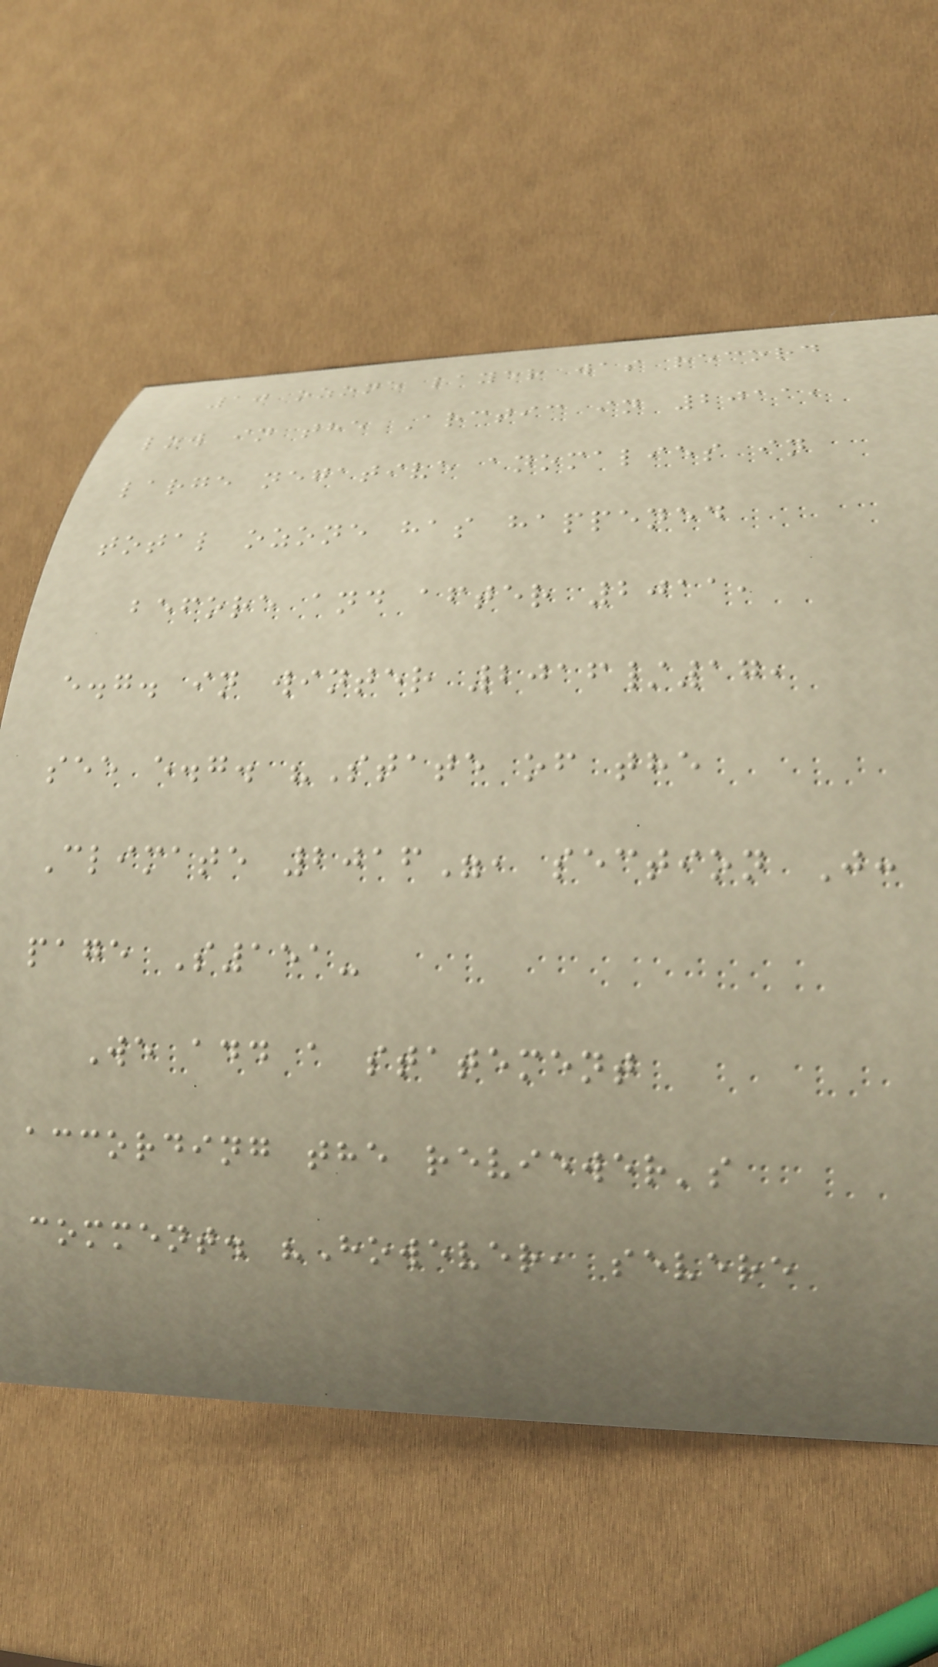10 ozone layer was record
low in the Arctic in 2011,
large negative anomalies in
total ozone has happened
before and after 2011,
e.g. in winter 2016/17,
see e.g. "State of the
Climate 2016", section J:
page S151-
We add a statement
according the reviewer's
comment. "However, severe
